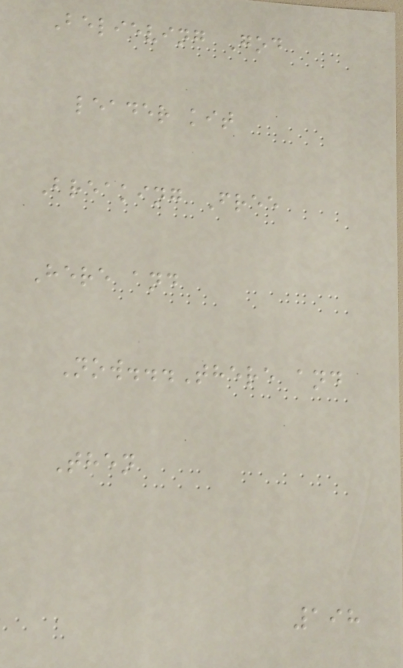Believing God
leader kit
Breaking Free
Here and
Now...There and
Then
198
